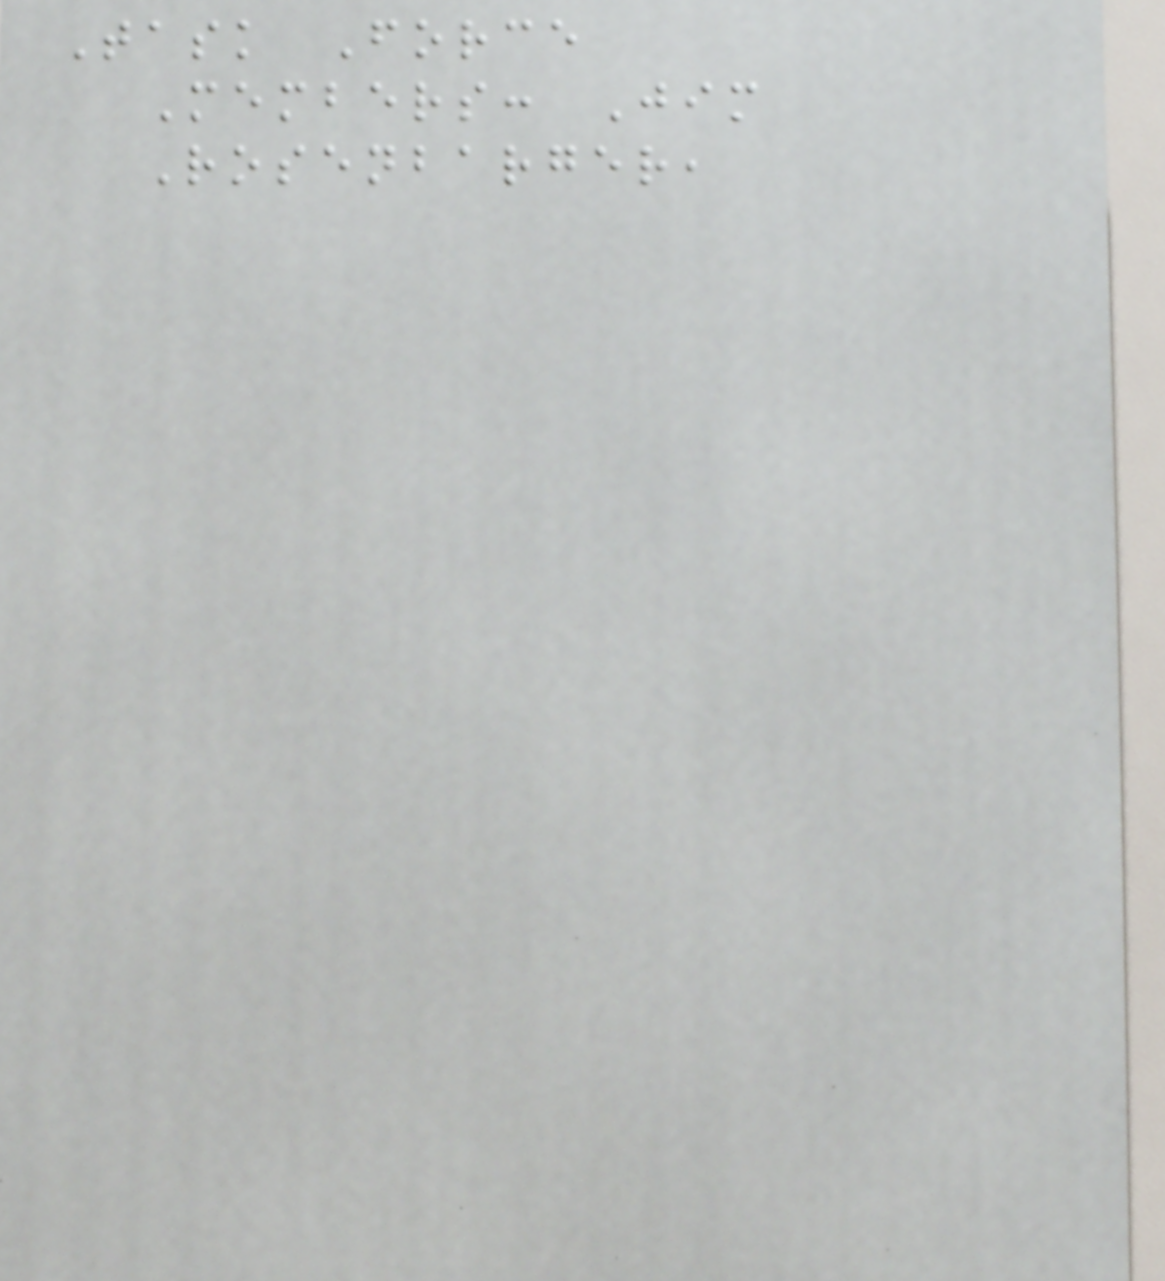Task Force
Members: Jim
Rosenbarger,
